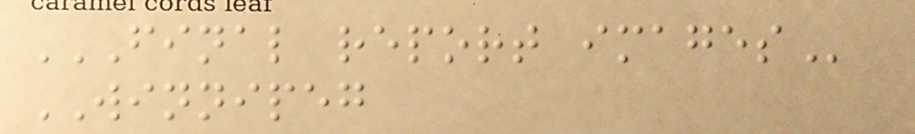FINAL REPORT IMAGES
WINNIPEG
